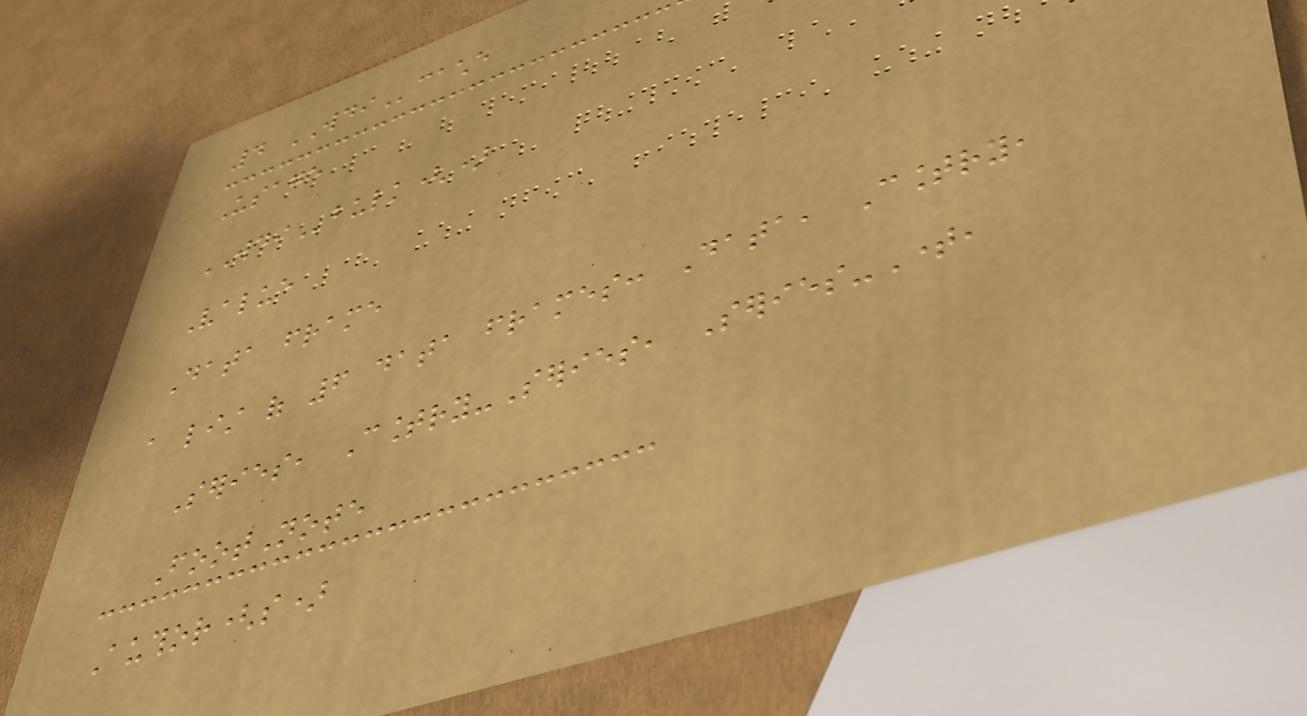4 WDIcache
Usage
WDIbulk()
Value
Data frame
a list of 6 data frames: Data, Country,
Series, Country-Series, Series-Time,
FootNote
Author(s)
